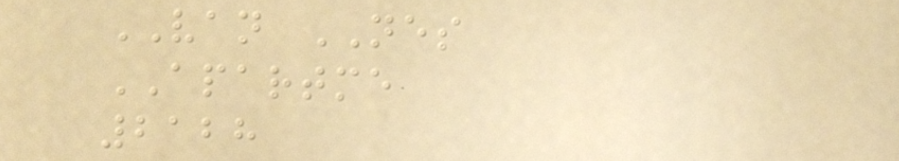VAN NES
APARTME
2128
